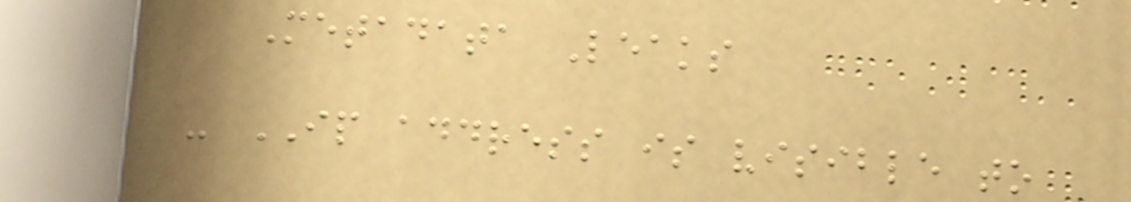Metadata Leaks
- IP address is visible to
